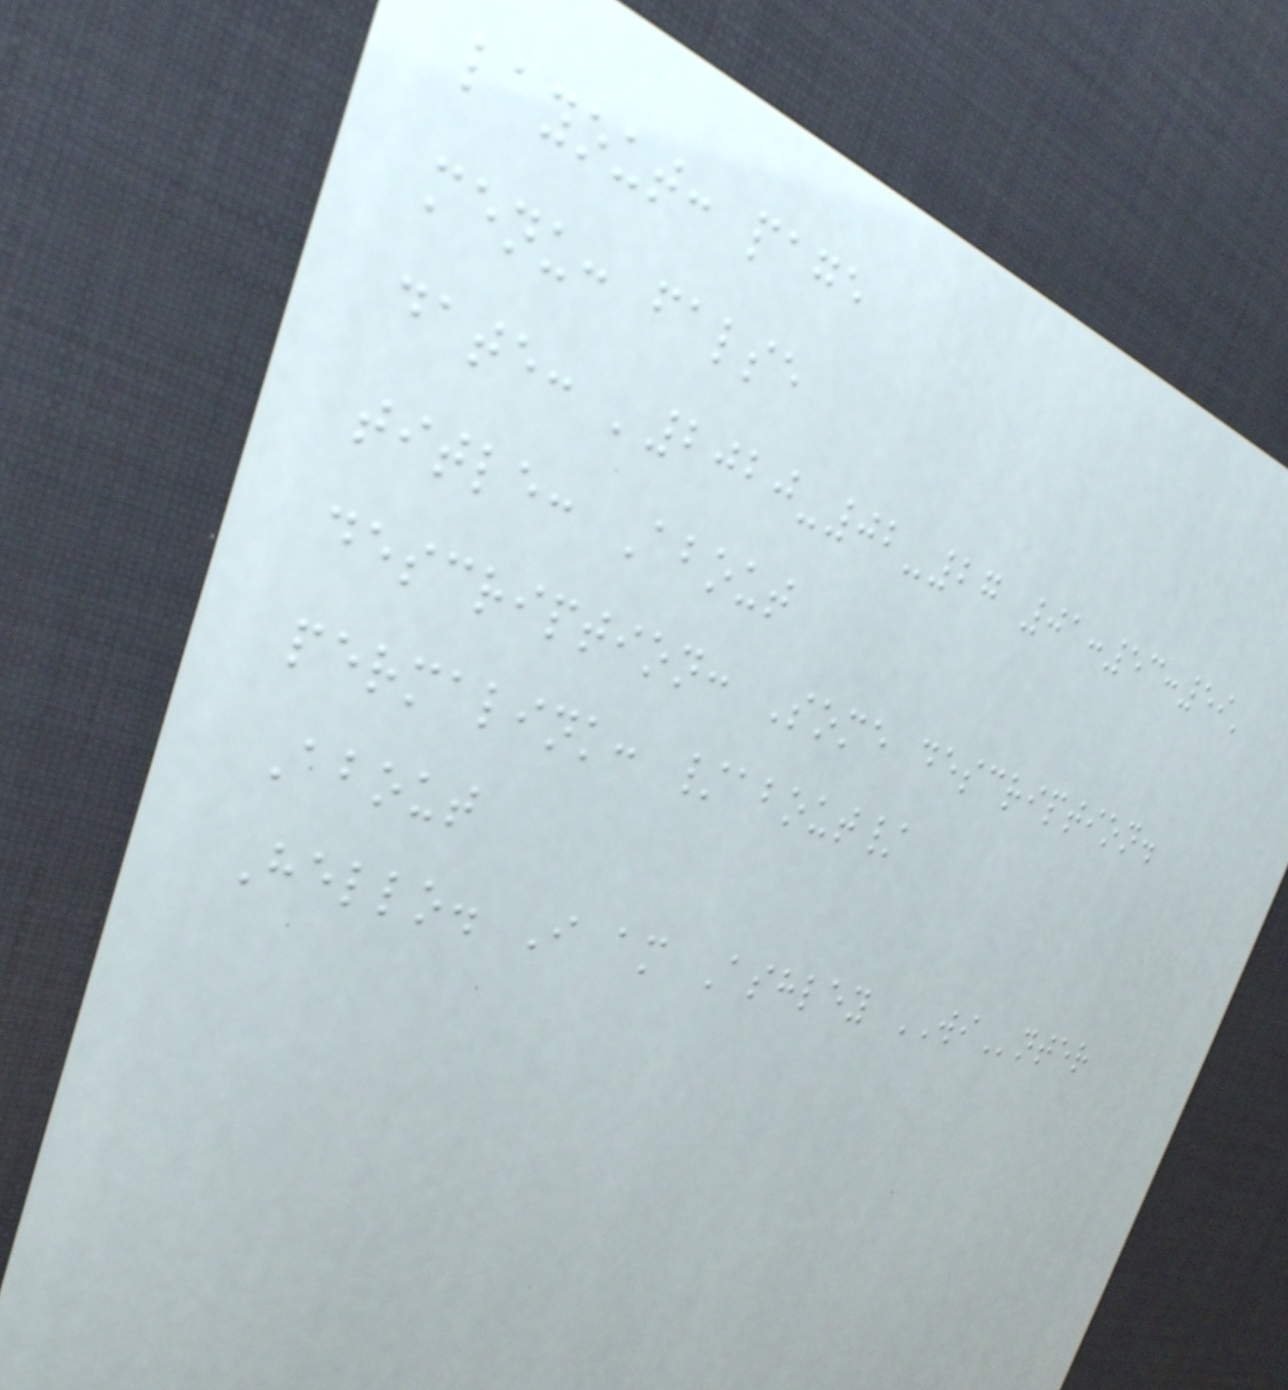layout: page
menu: false
date: '2020-02-27 01:53:59'
title: About
description: Some description.
permalink: /about/
About
Hello. I am Ashley WInter
